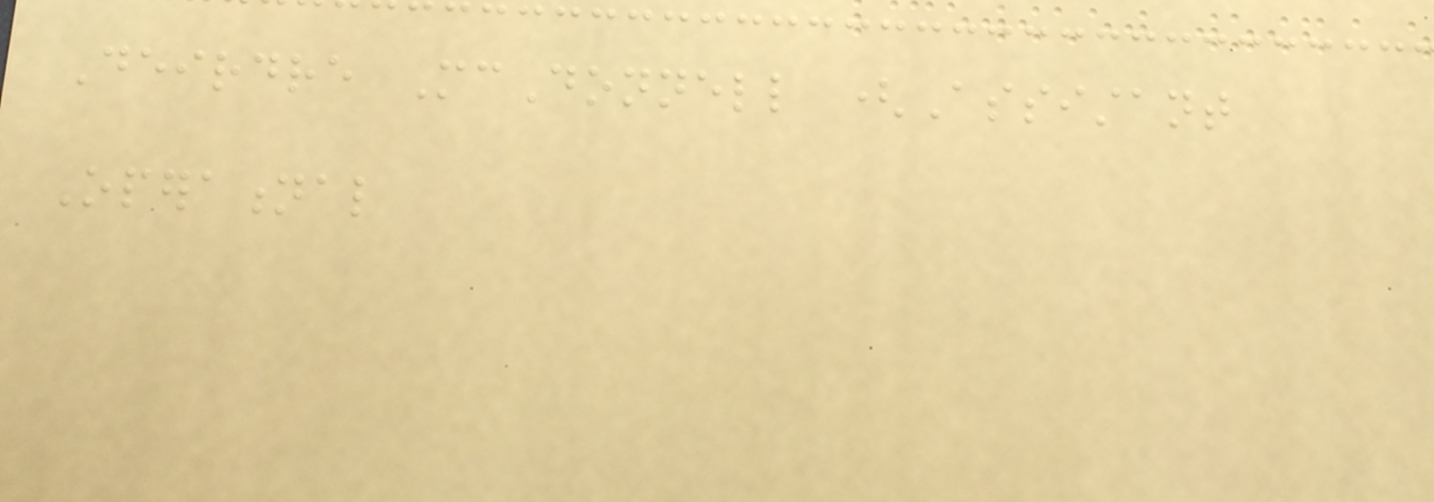Deirdre McDonnell (Assistant
Operational
